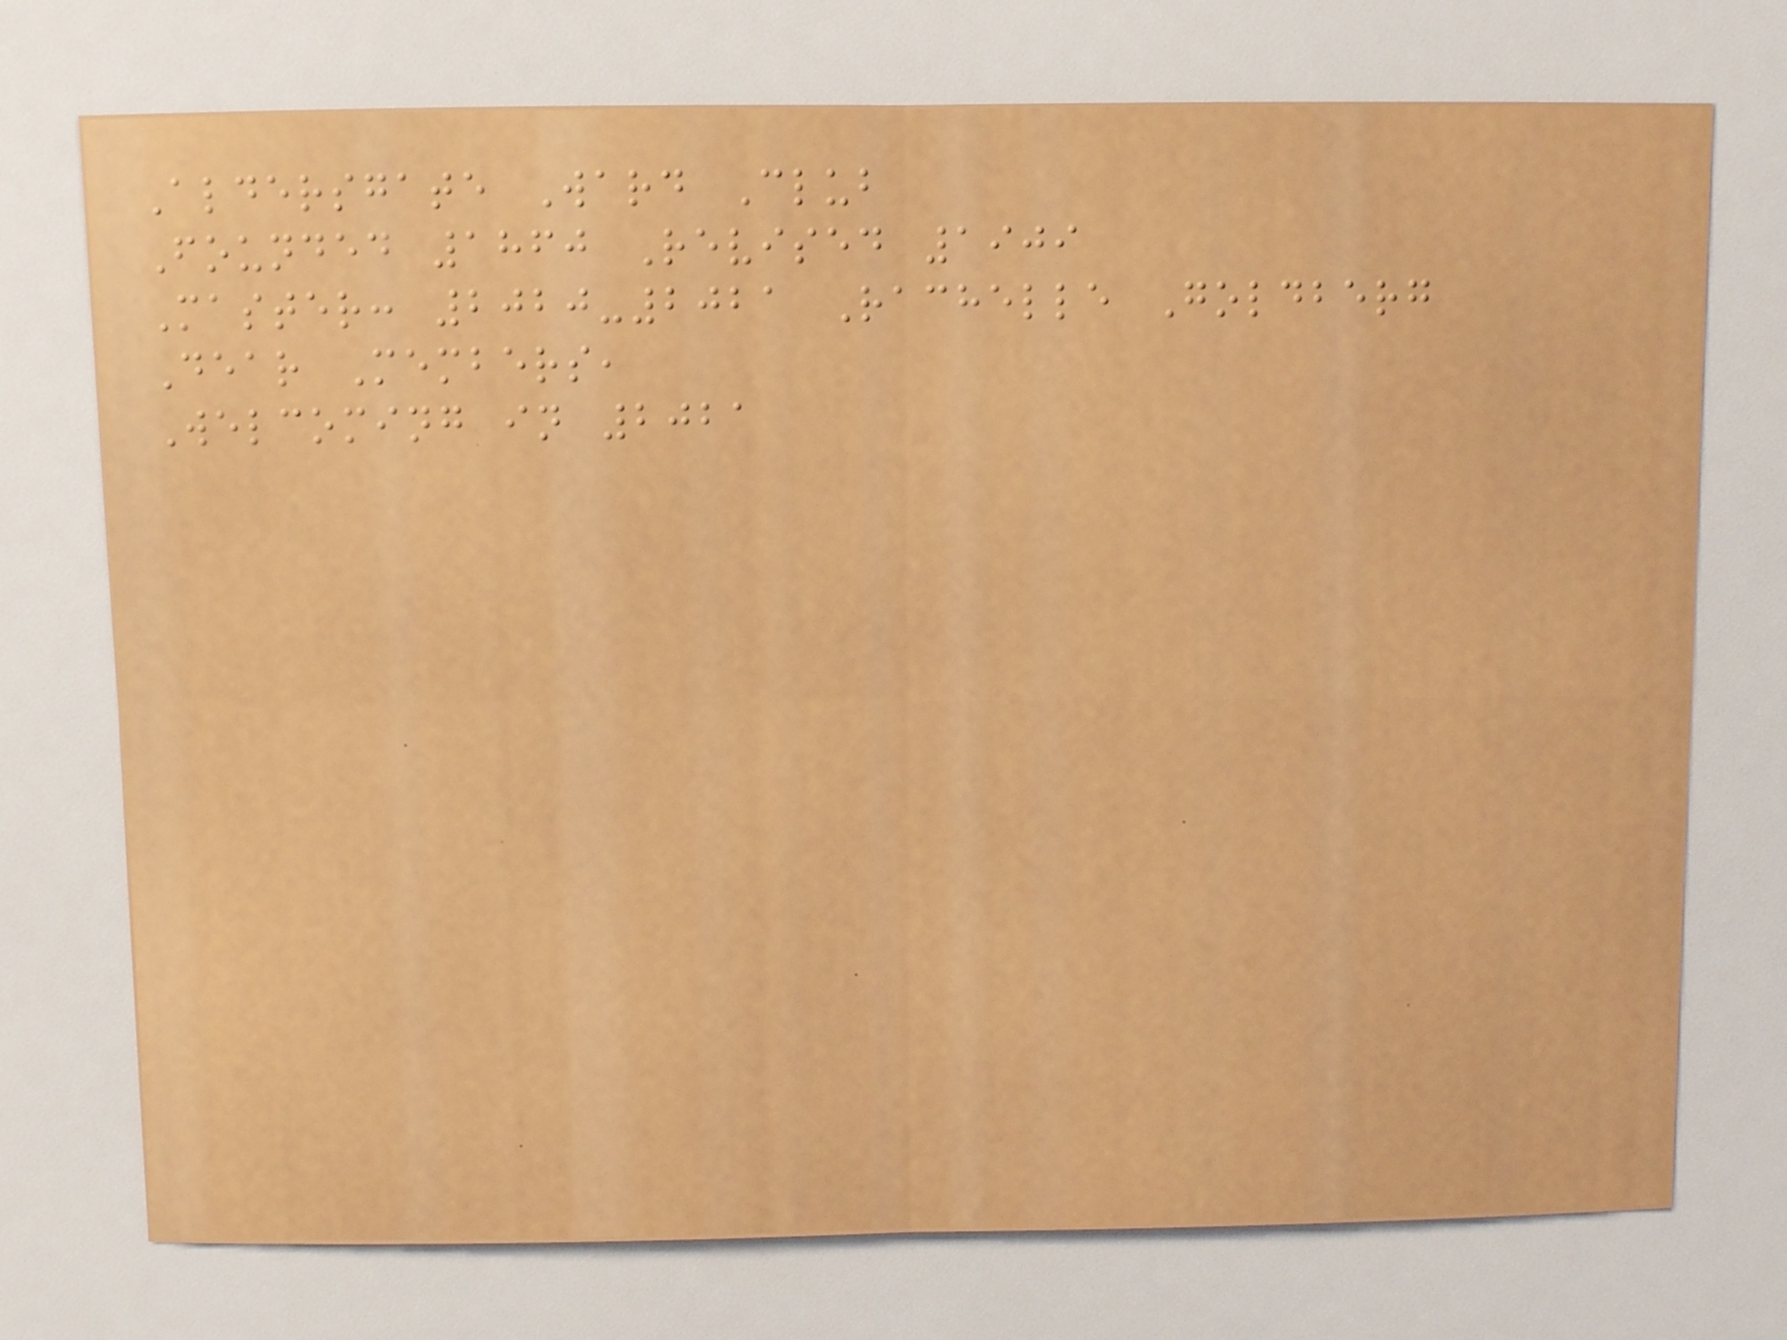Aldersgate Ward Club
Founded 1860 Revised 1909
Master: 2020-2021 Rachelle Goldberg
Dear Members,
Welcoming in 2021
